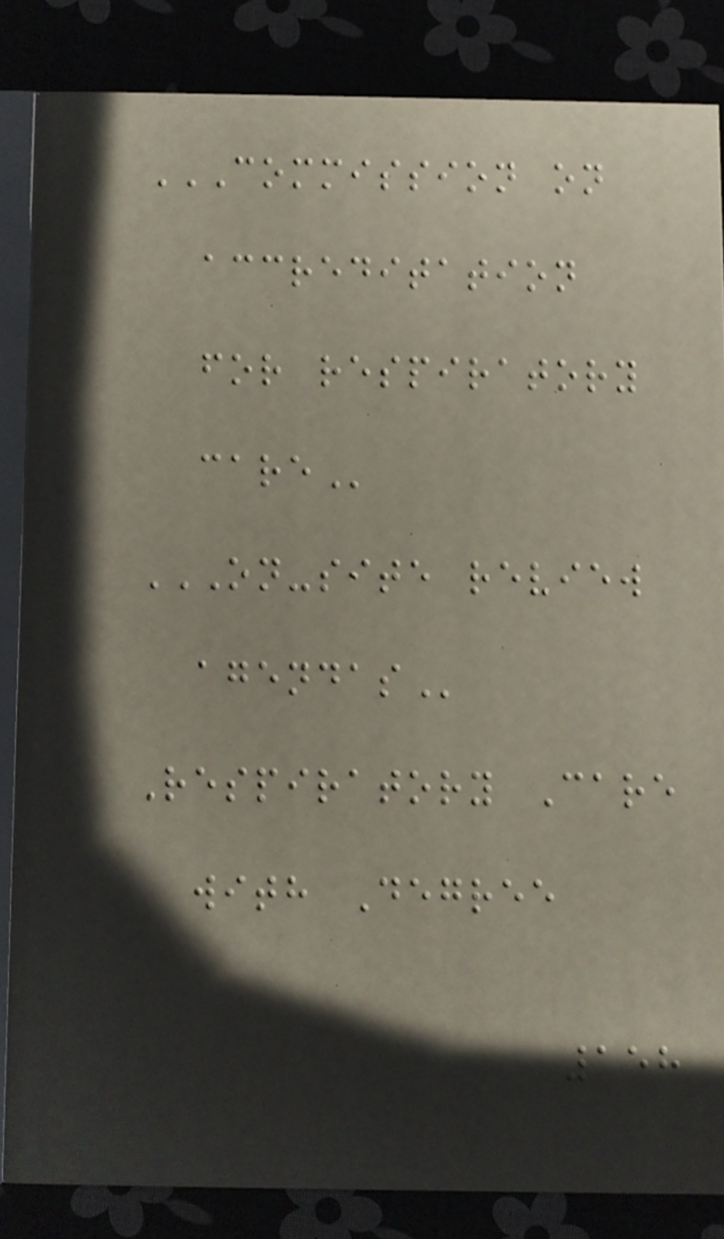COMMISSION ON
ACCREDITATION
FOR RESPIRATORY
CARE
ON-SITE REVIEW
AGENDAS
Respiratory Care
with Degree
158
